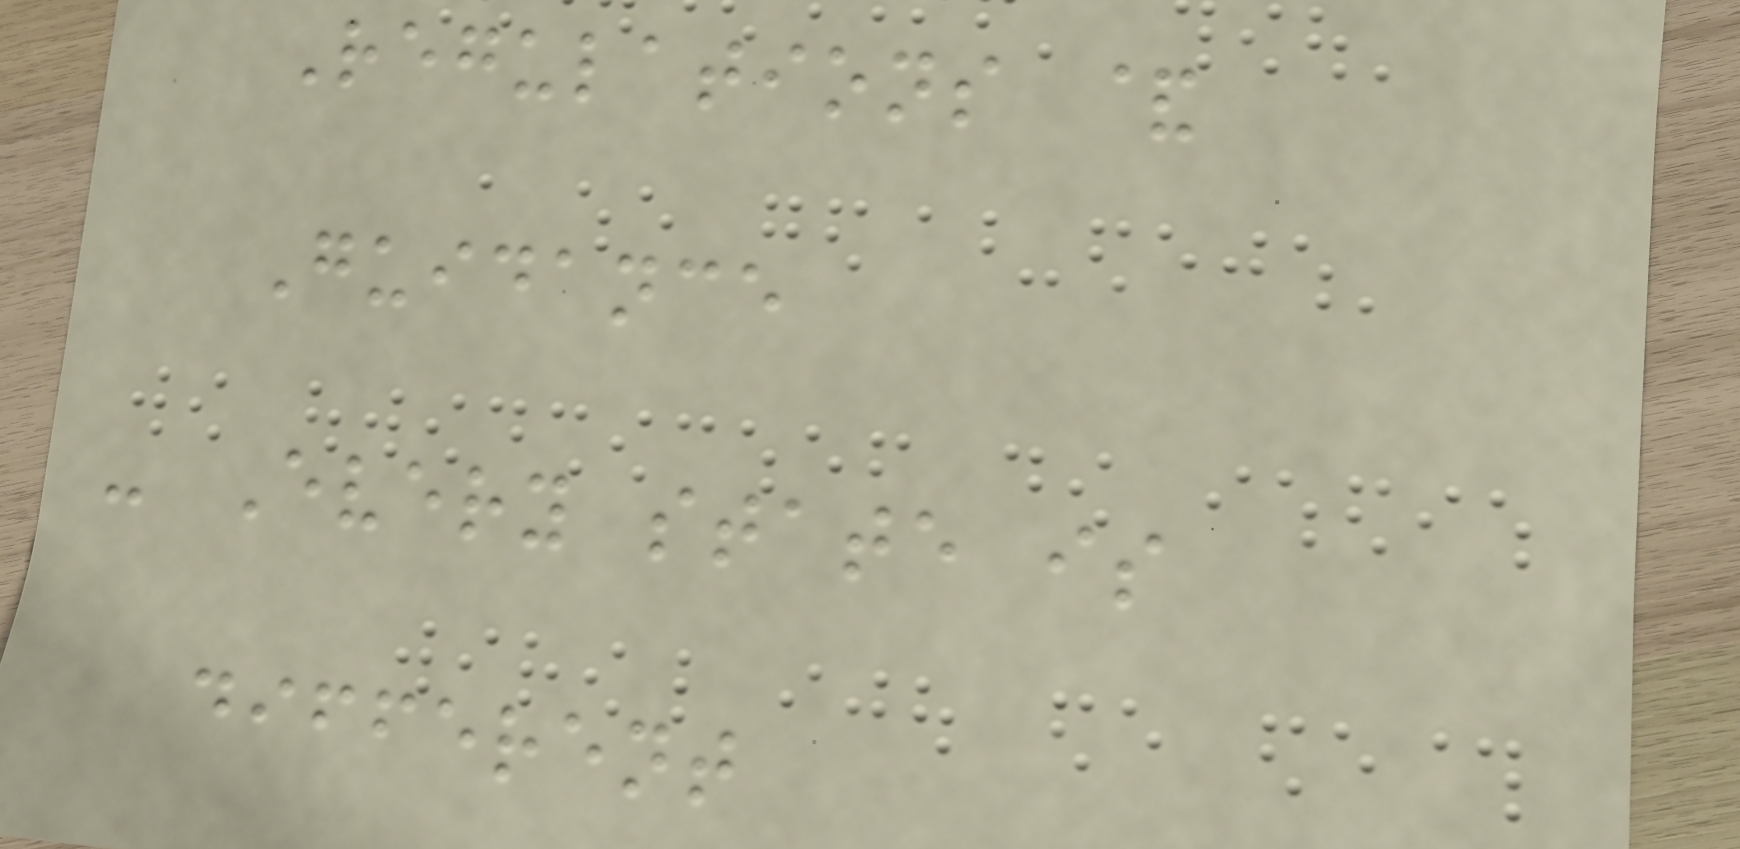Regulations &
Guidance
- Every state is
different
